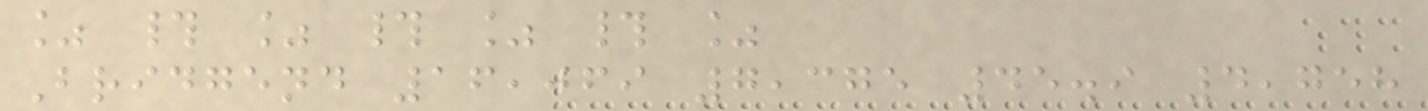% # % # % # %
Bridgend 16,069 7,375 45.9 4,758
